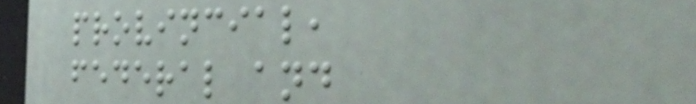provincial,
federal and
